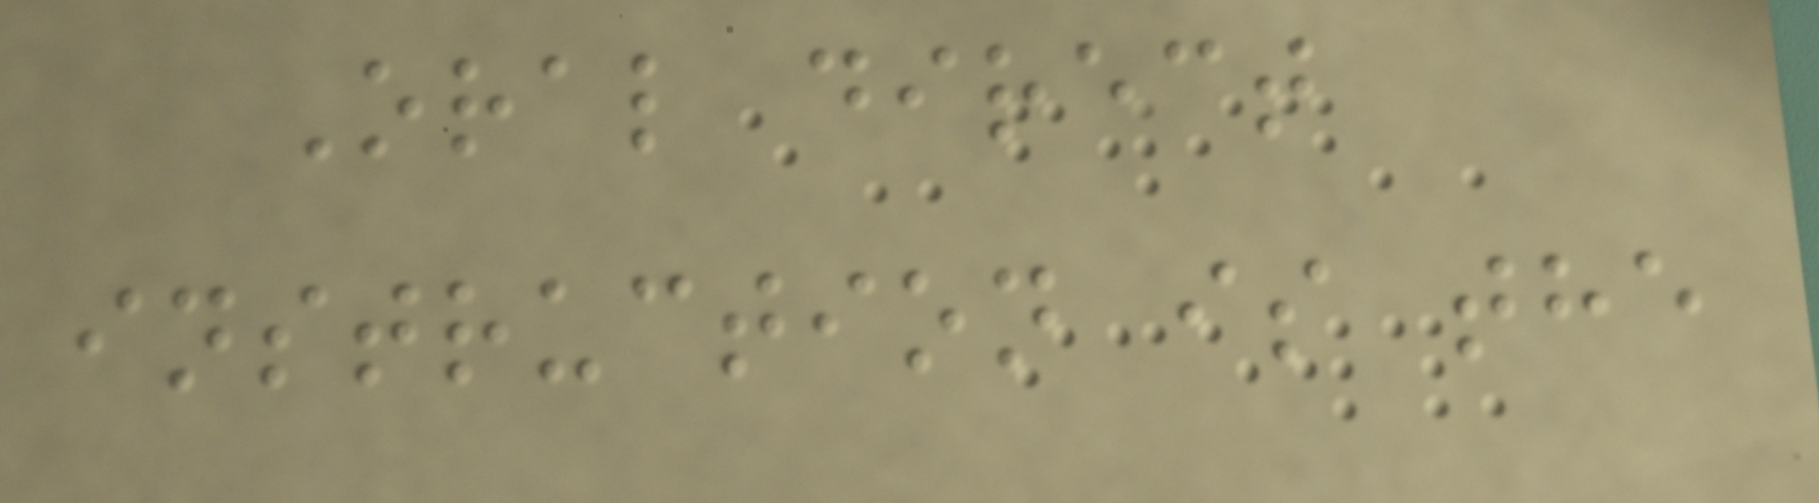Oral direct
instruction is the
